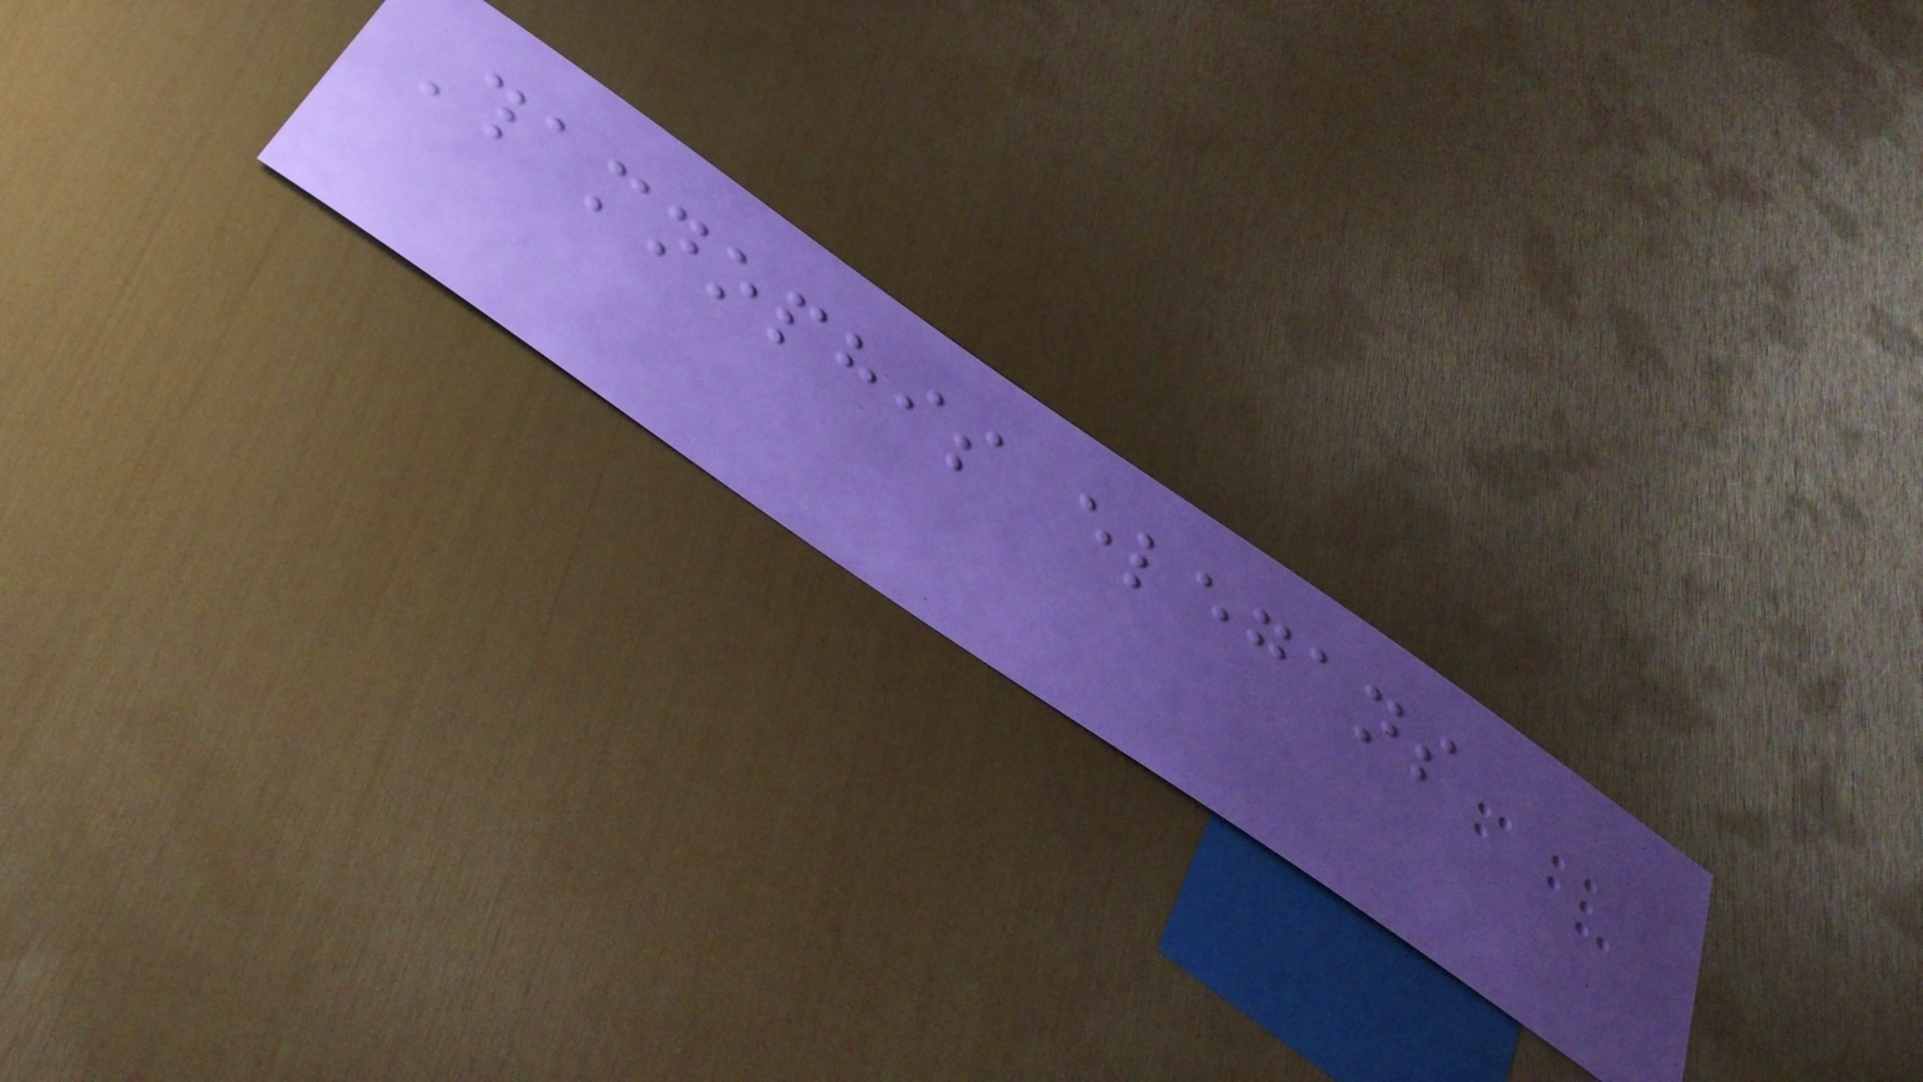Thamnophis elegans
